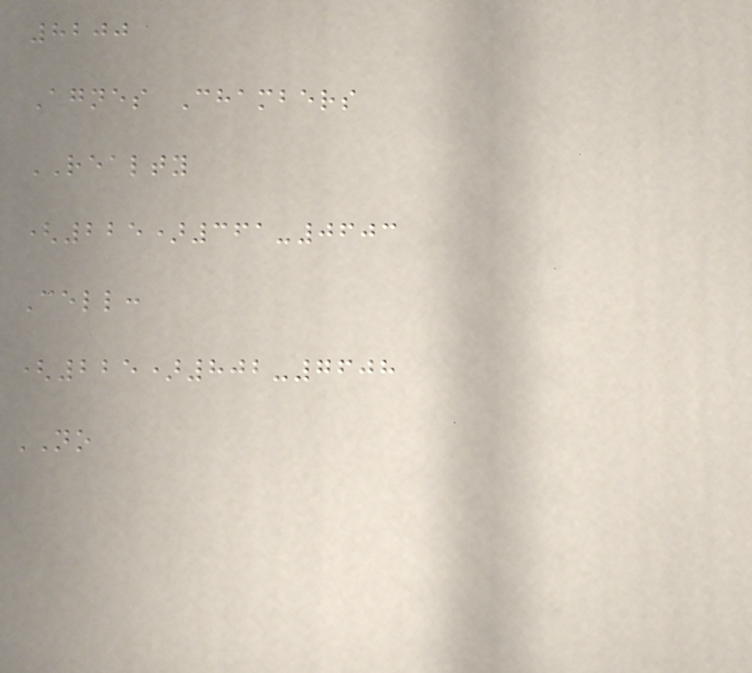8200
Agnes Chambers
REALTY
(225)361-0603
Cell:
(225)802-7608
NO
